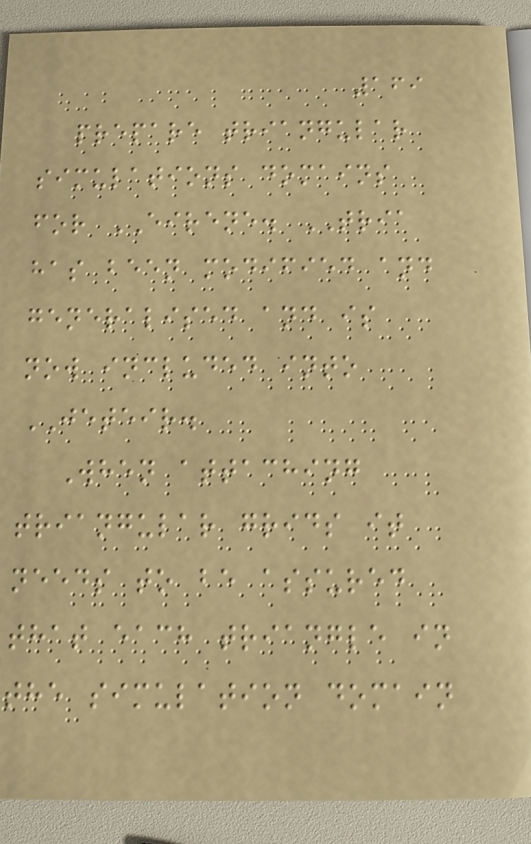169
prepare triangular
simulations domains
for EIRENE. TRIA
has been modified and
generalised and is
now included into
JETEIR.
When attaching
triangular grids it
needs to be assured
that each triangle in
the simulation domain
